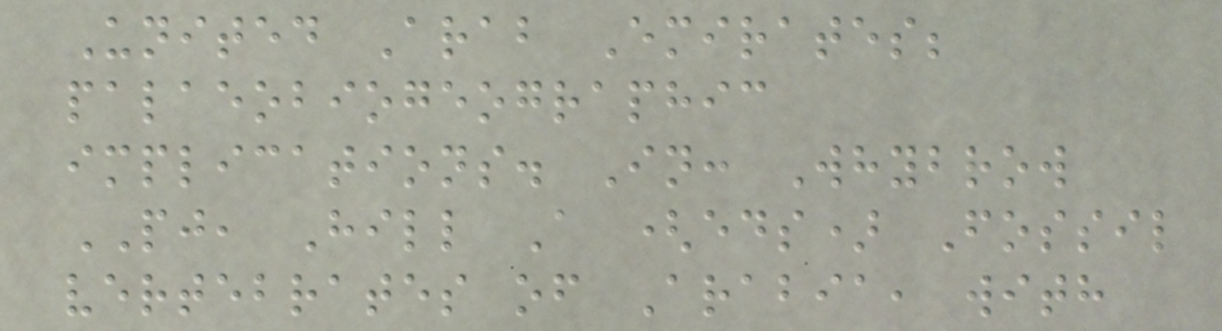United Arab Emirates;
palaeobiogeographic
implications. In: Whybrow
PJ, Hill A (eds) Fossil
vertebrates of Arabia, with
